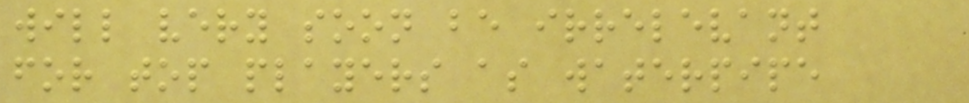will very soon be irrelevant
for top players as waterpipe
